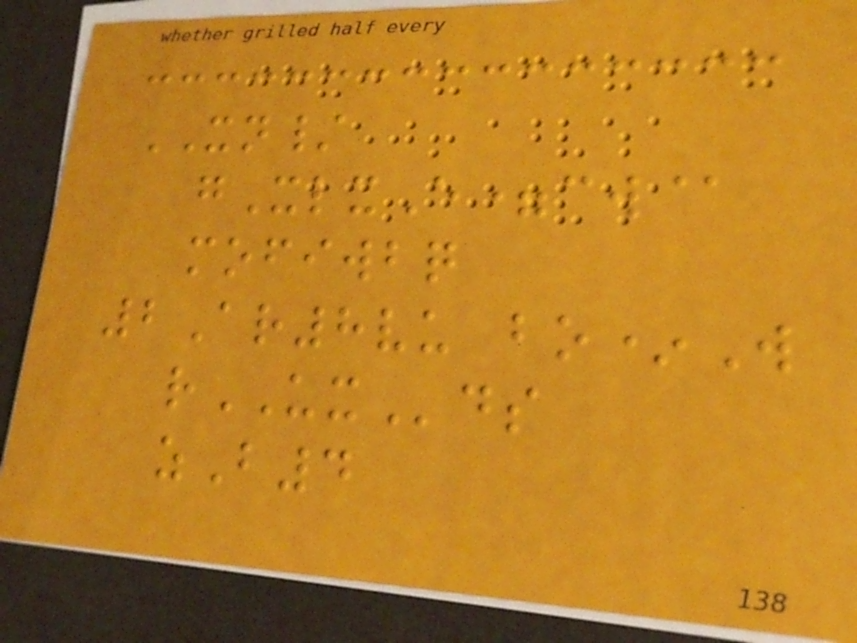XN/
gXlxE=cw@
mofiwbq
2Ar8vu bo*W
rUXds
zB4
